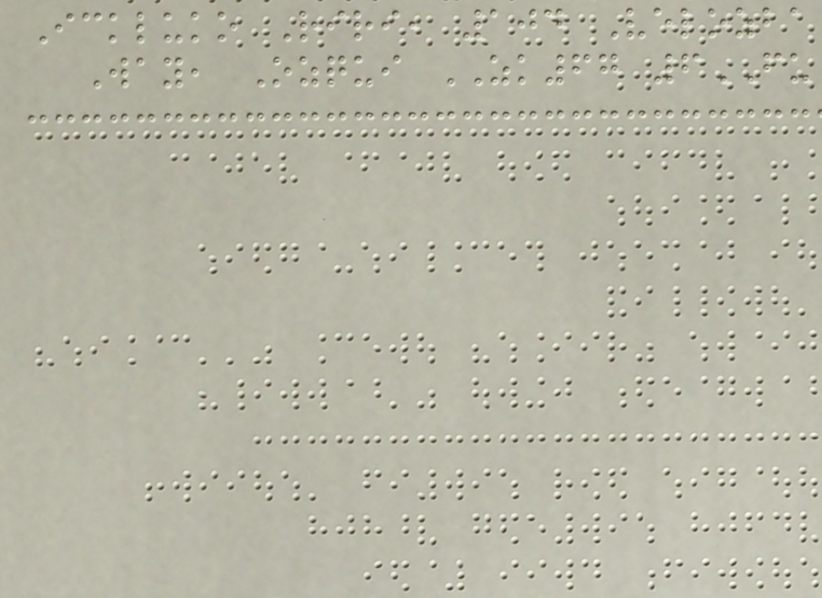Ickluko Riri, 104 Velozba
Way, Ozqui ZK67 6FU
